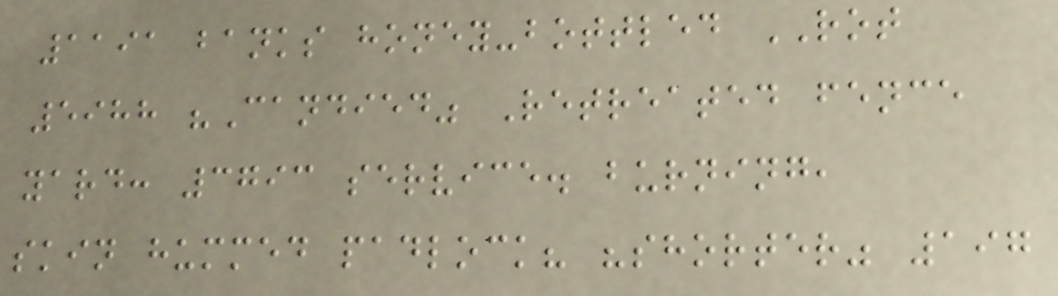1191 banks honey-bottled ROT
5988 "Candied" Retreated fence
yard: 3793 service. burning,
skin hummed padlock? "shorter" 197
